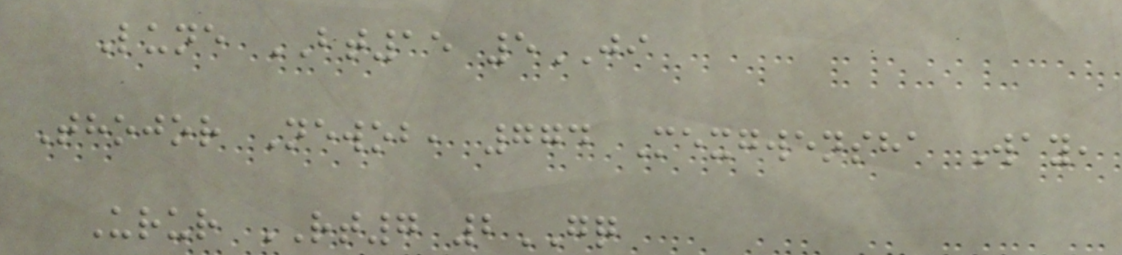Lune BT15 5JI
Thojor Newob, 774 Mexgwensha Way,
Urur RT7 2GQ
